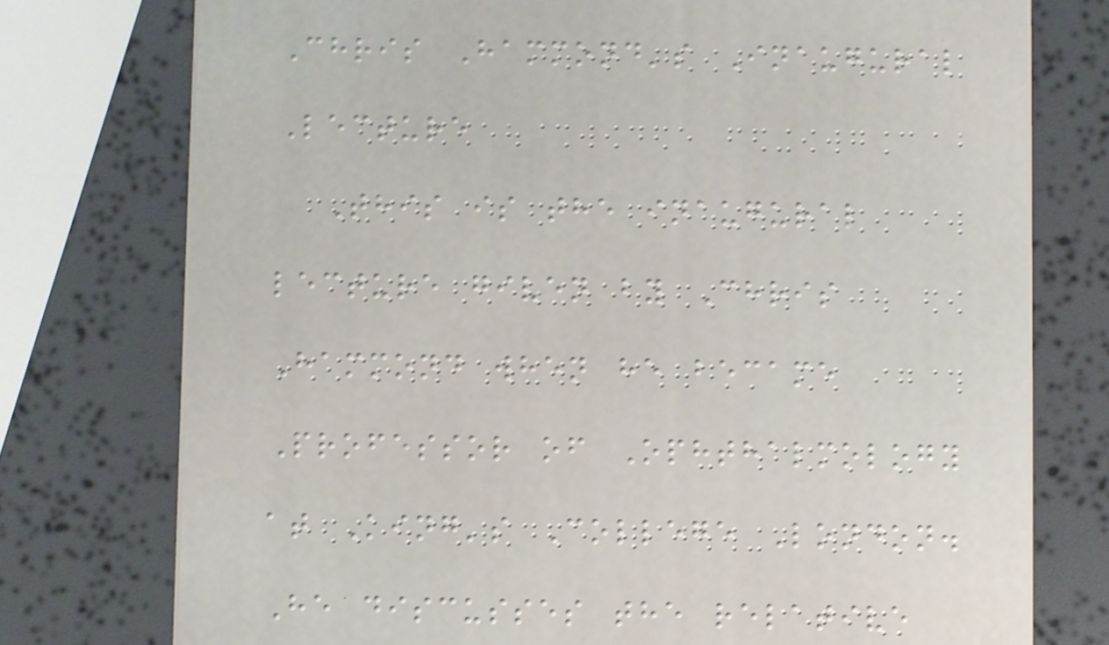Chris Hammond's Inaugural
Lecture
This is the inaugural
lecture given by Chris
Hammond when he became
Professor of Ophthalmology
at King's College London.
He discusses the relative
